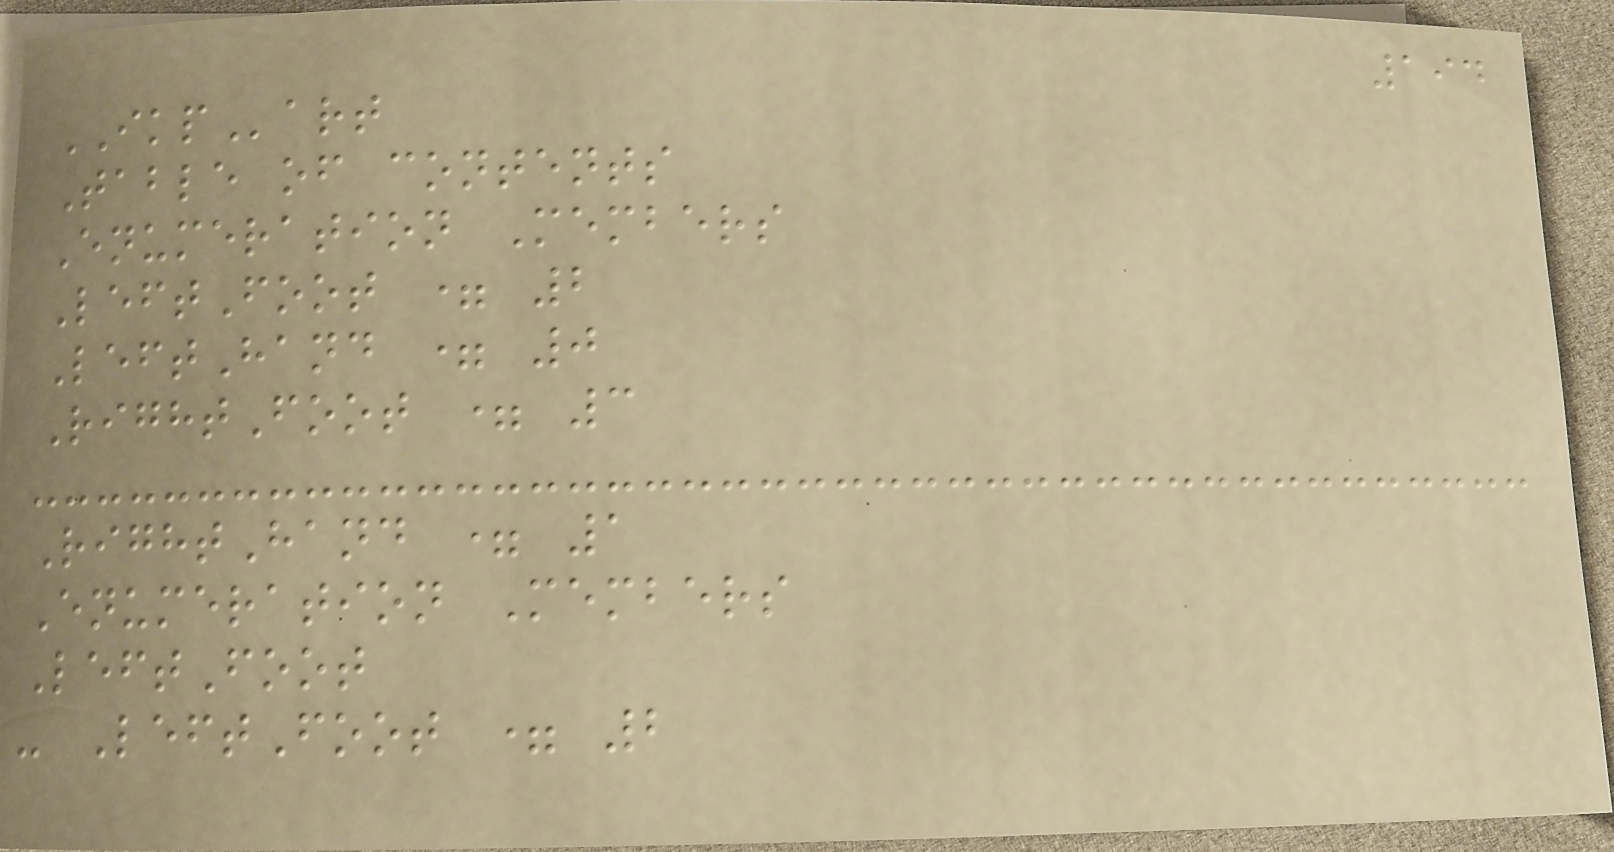194
IKPart
Table of contents
Enumeration Members
LeftFoot = 2
LeftHand = 0
RightFoot = 3
RightHand = 1
Enumeration Members
LeftFoot
- LeftFoot = 2
